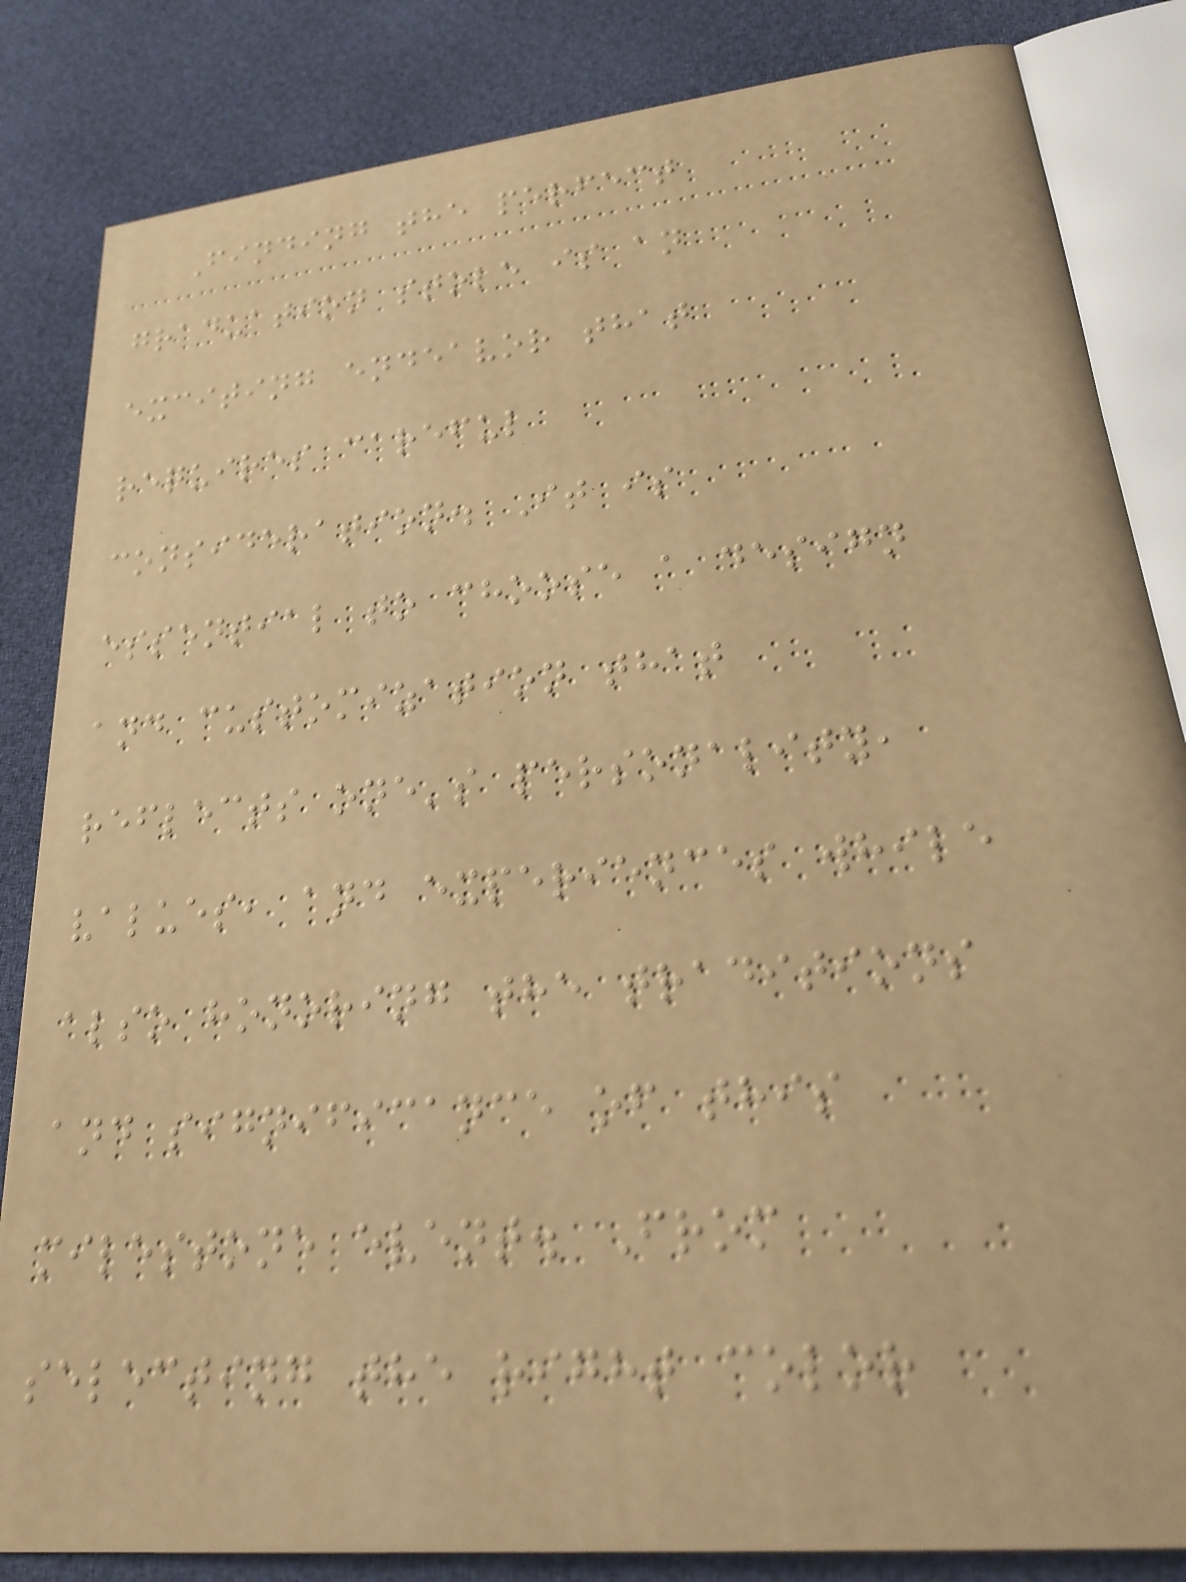Finding the perfect
graduation stole is an
exciting endeavor that
requires careful
consideration. It is
essential to choose a design
and customization that
reflects one's personality,
values, and experiences while
also honoring the traditions
and significance of this
milestone event. From
selecting the right color
